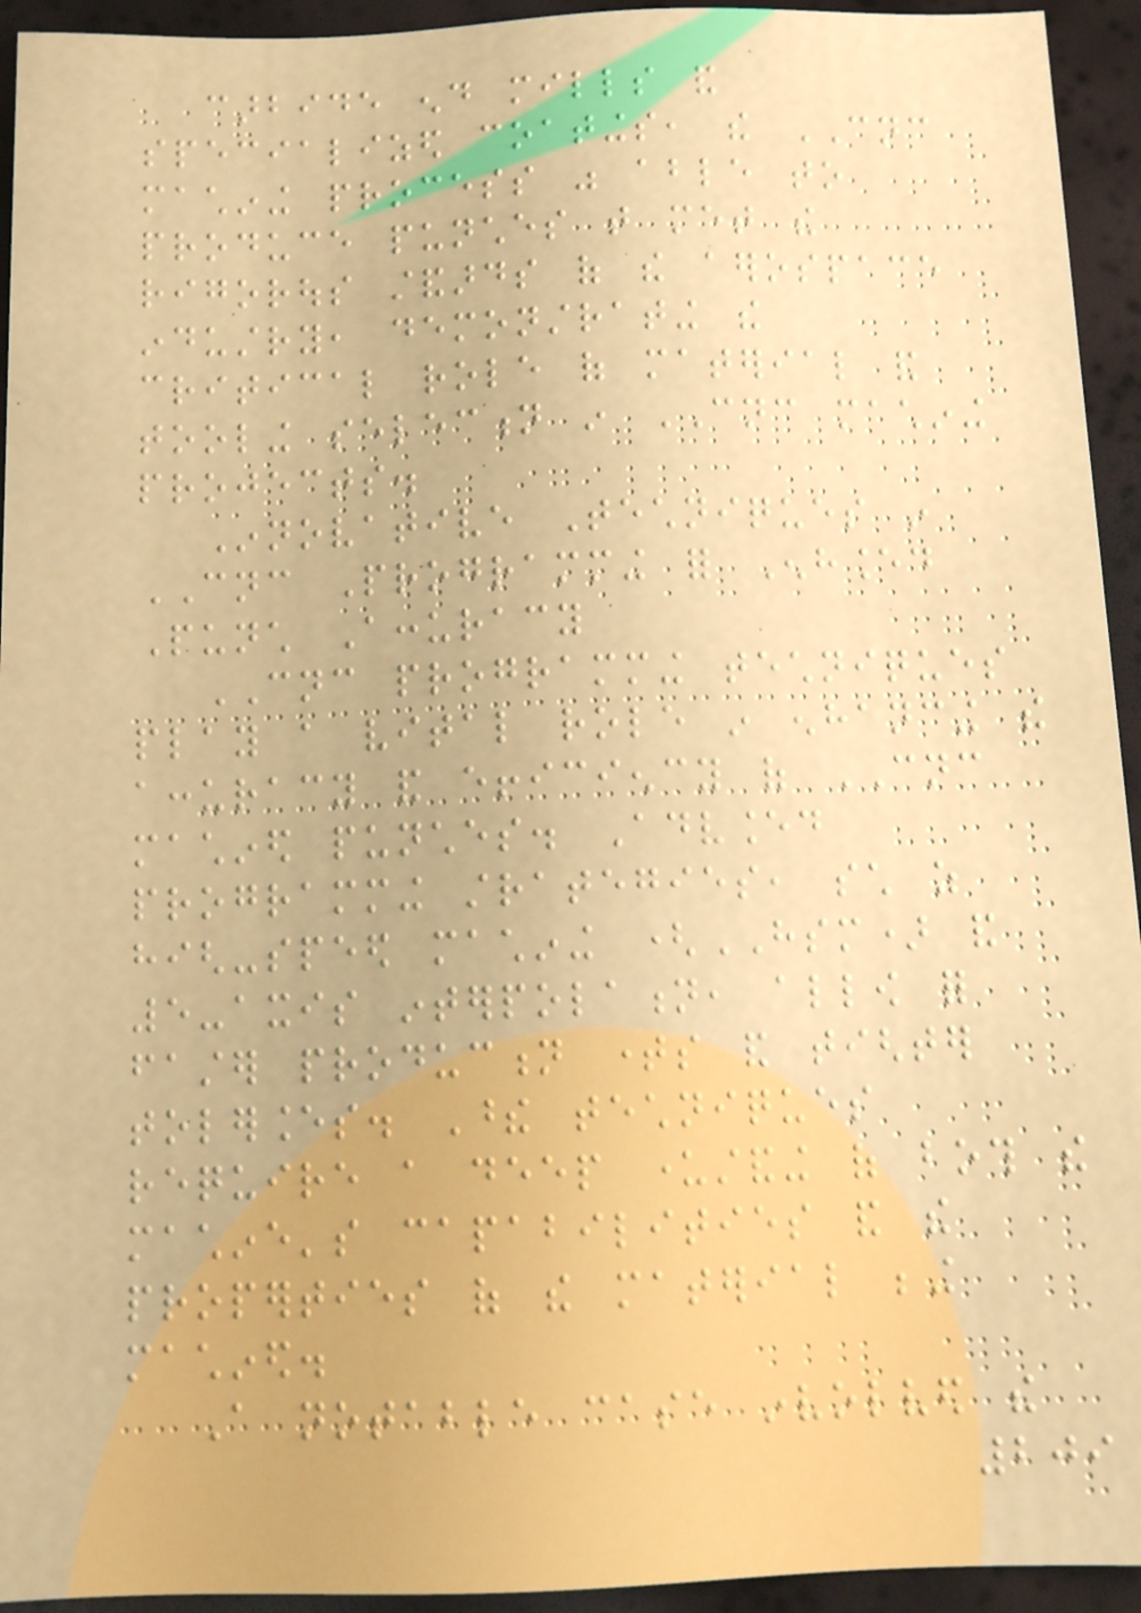carbide end mills and
specialized coatings, the CNC
machining process was able to
produce punches that met the
rigorous standards of the aerospace
industry, demonstrating the
critical role of material and
tooling selection in CNC machining
projects.
Innovative Techniques in
CNC Programming for Enhanced
Punch Accuracy
CNC programming techniques
play a vital role in enhancing the
accuracy and efficiency of CNC
machined punches. Advanced
programming strategies, such as
high-speed machining (HSM) and
5-axis interpolation, allow for
faster production times and tighter
tolerances. These techniques
require a deep understanding of both the
machine's capabilities and the
properties of the material being
machined.
A notable case involved the
209
